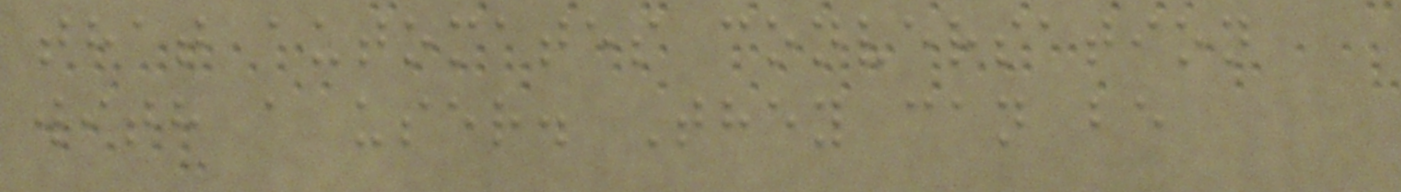that automates conversation
with a user. They can be
